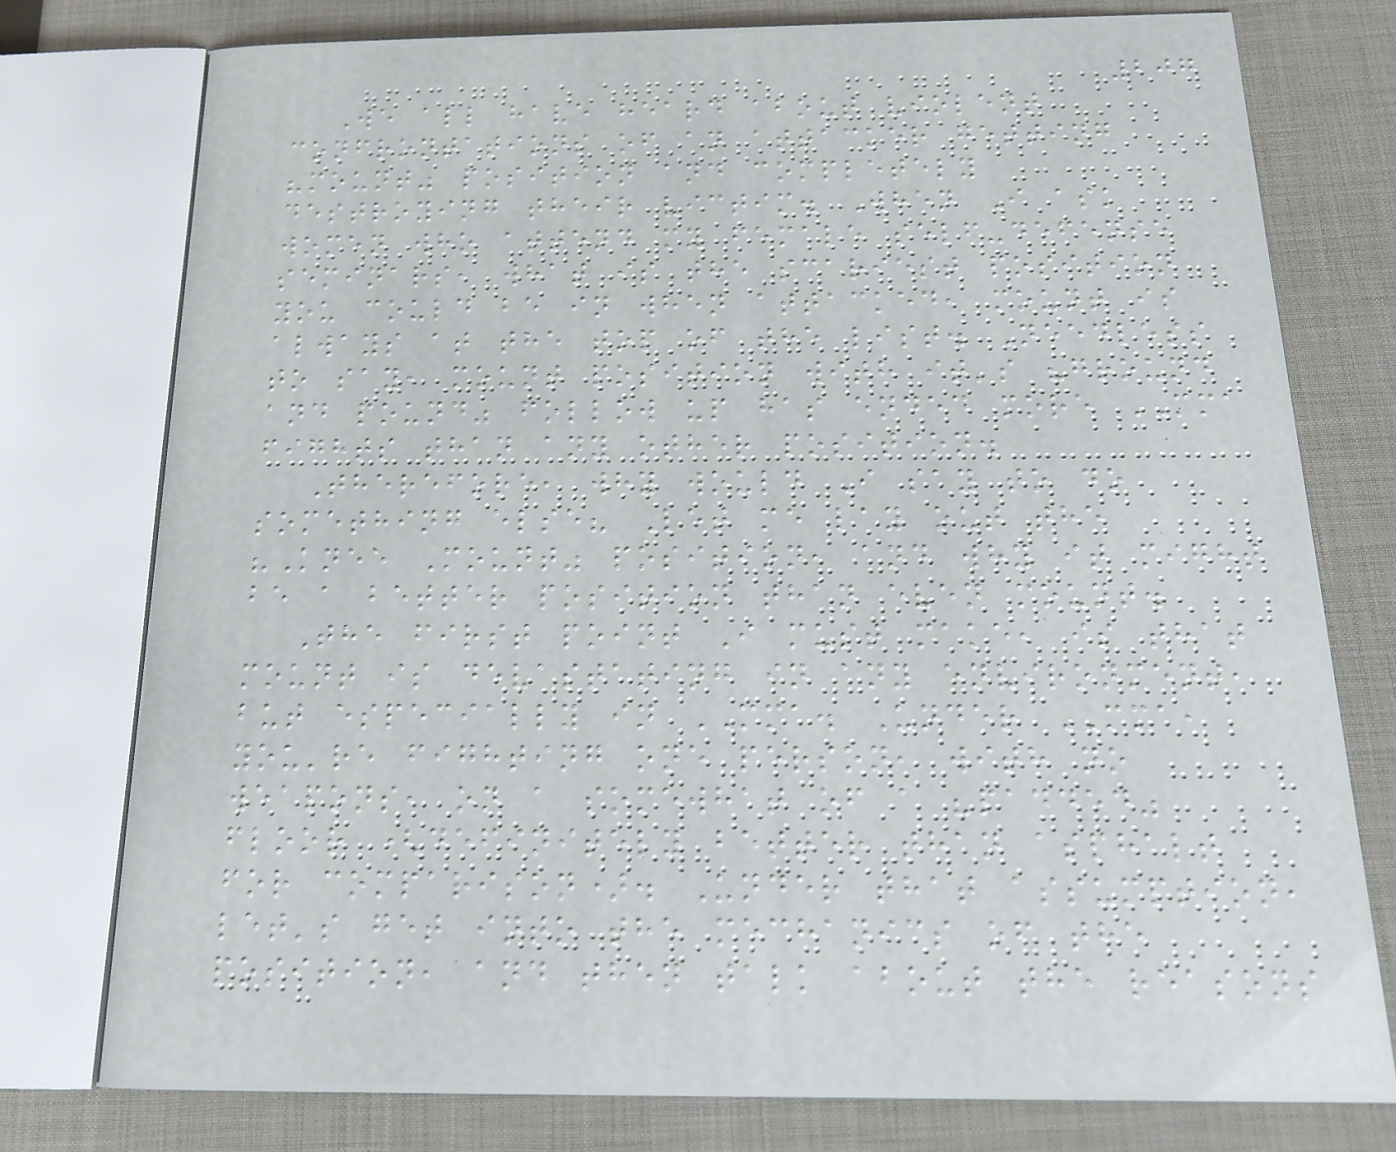207
We all have heard about violent
confrontations of an attacker getting
"mount" position and completely
destroying their victim. When I ask
women who attend my female self-defense
seminars, what is the scariest position
you could be in when attacked, mount is
always at the top of the list. Needless
to say, mount position with it's "ground
and pound" follow up has ended more MMA
fights than any other position.
Therefore, why would I say to do
something else? Let me lay out the
"Knee Mount" position, and why it might
be a better position than even mount.
The first point I must make, is that
mount is devastating in any environment,
but especially in MMA. Under MMA,
you're fighting one person, with no
weapons, on a somewhat of a "padded"
floor (definitely better than asphalt
for comparison). Under that assumption,
let's get into the mechanics of the
position, and then talk about the reasons
